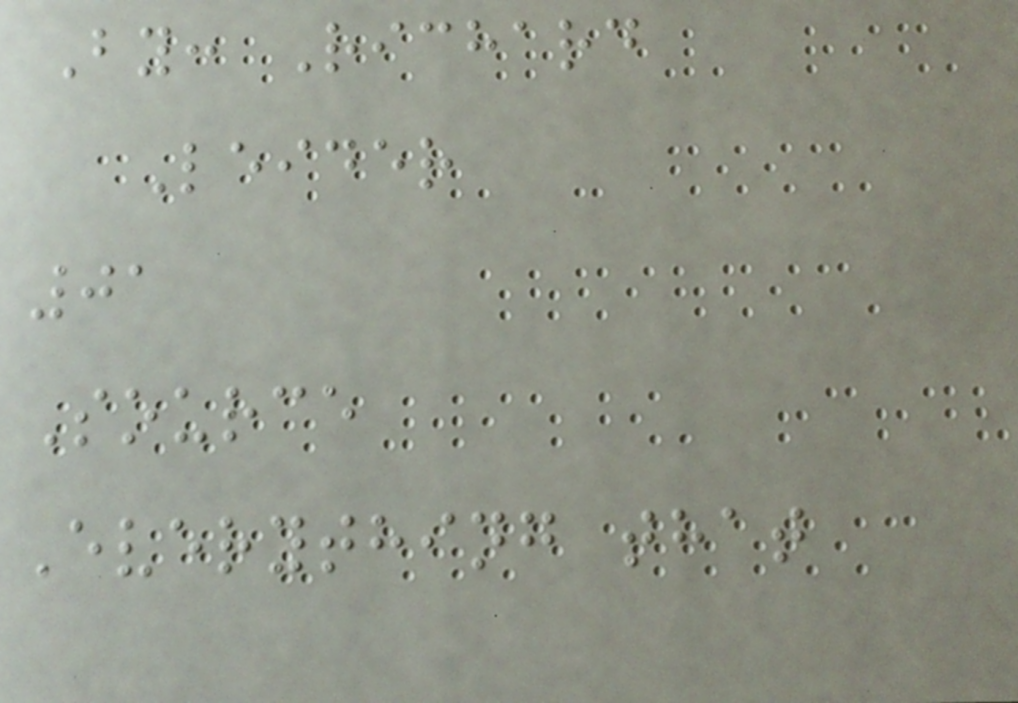By: Richard
Leider
01
Source
Everything that
